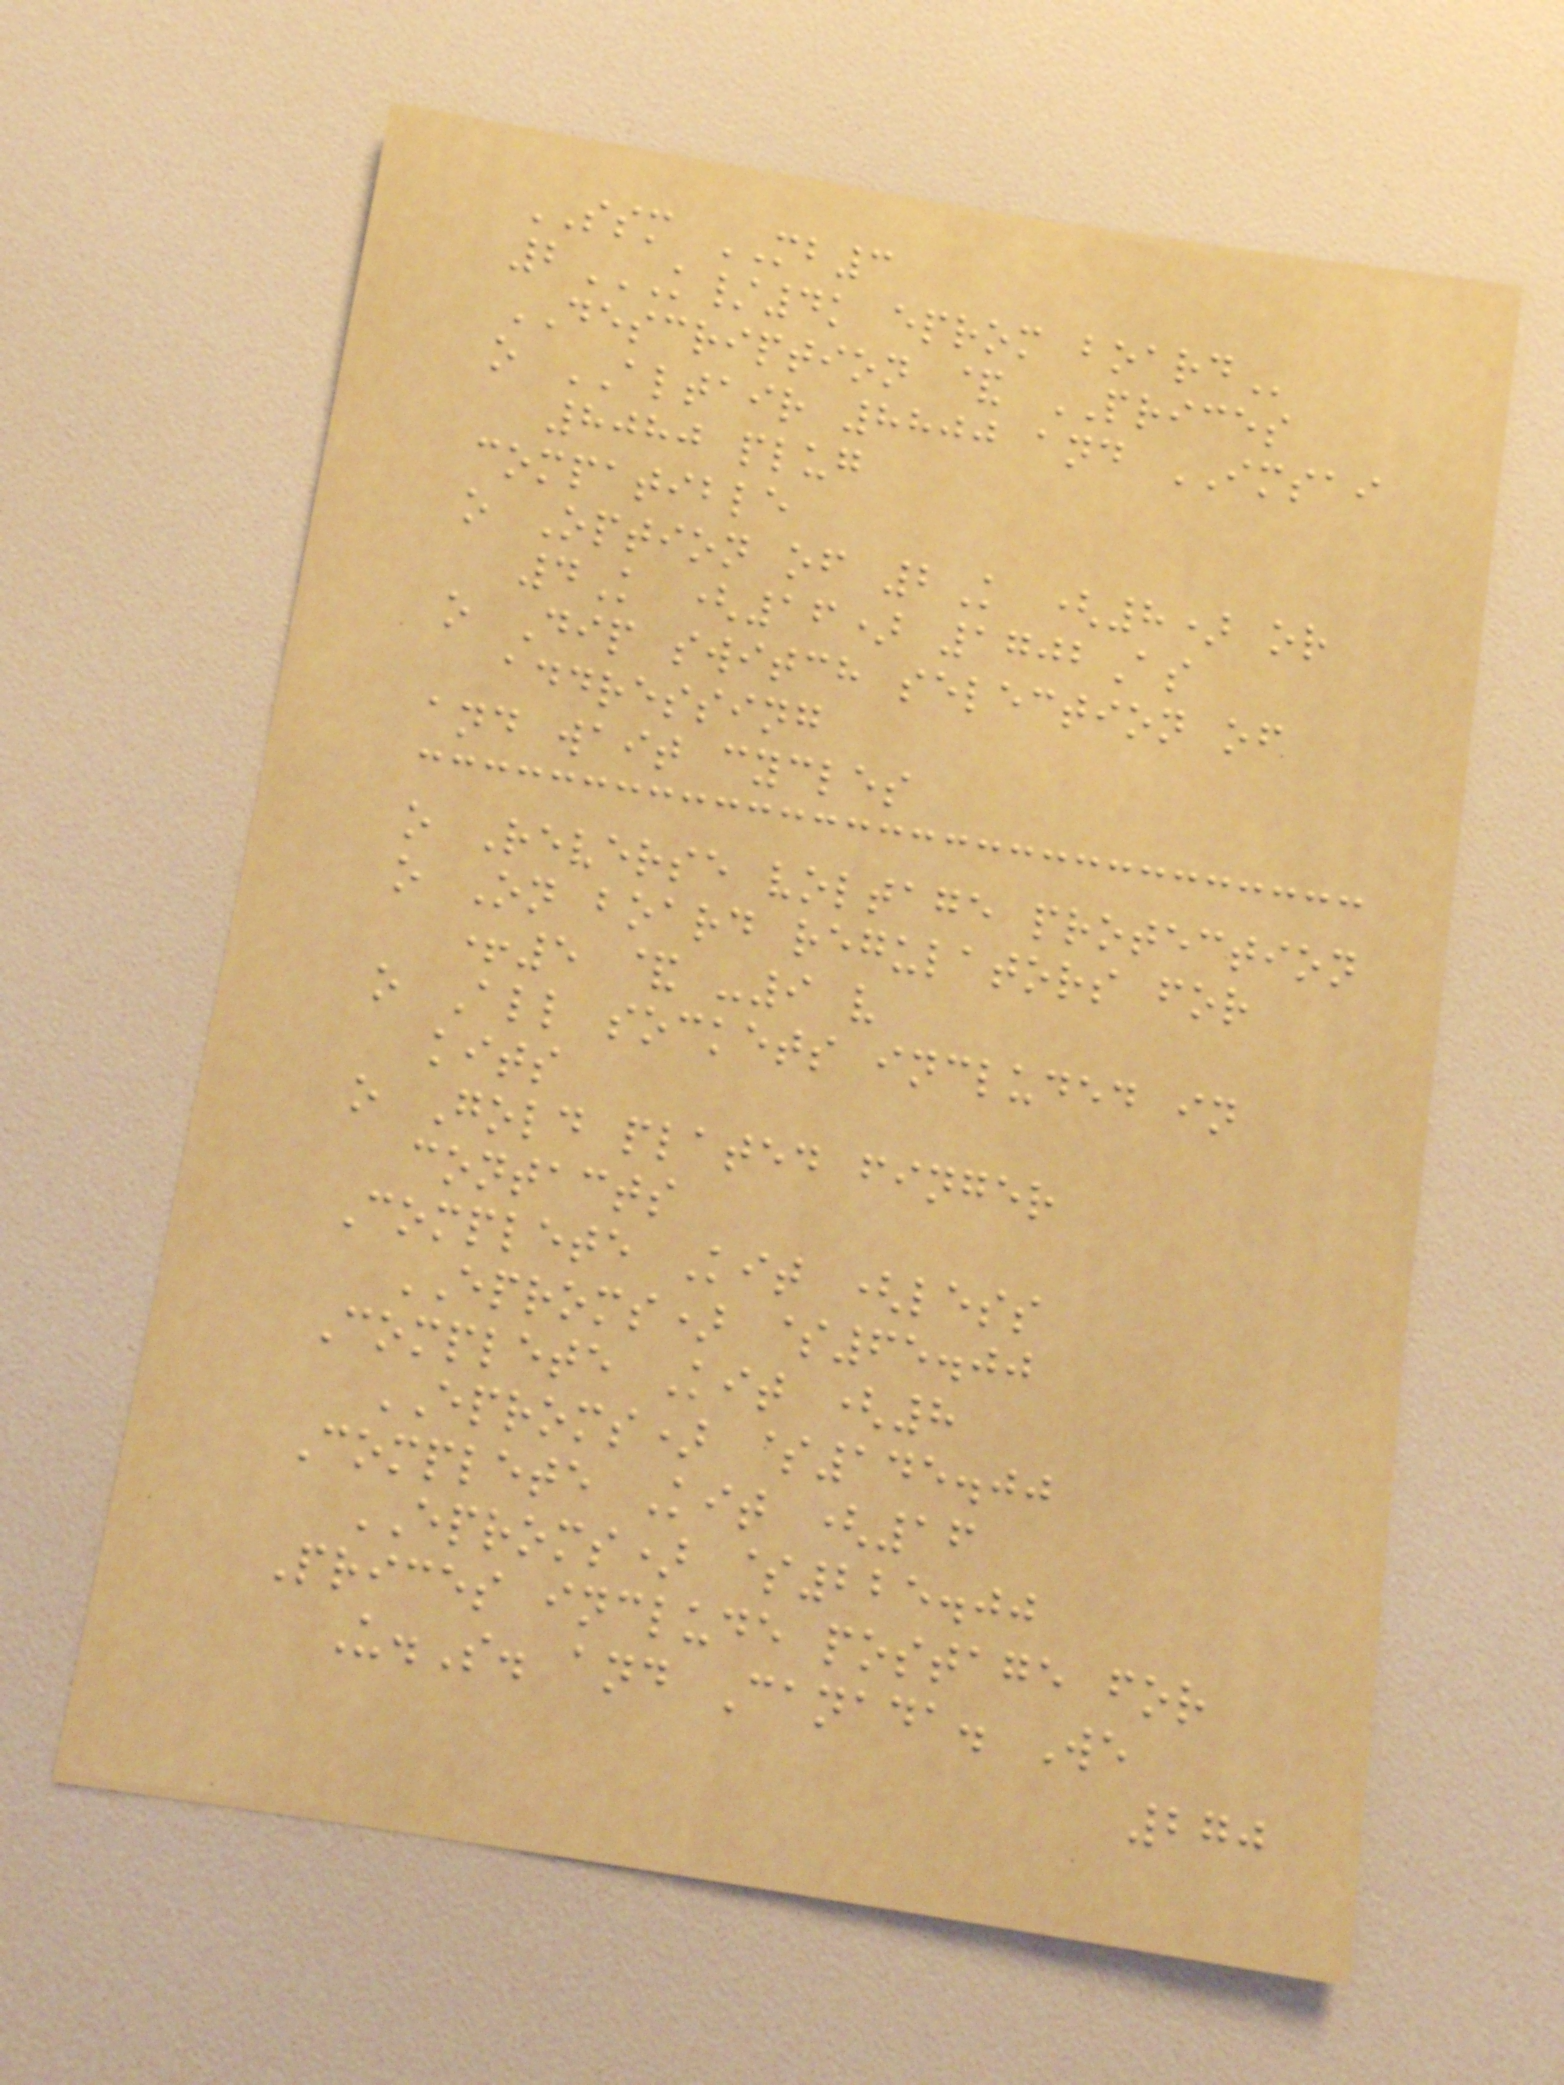SSM MB3
2K/4K EPROM BOARD
DESCRIPTION & PRICES
o ALTAIR 8800 and IMSAI
8080 plug
compatible
o Option of 2K (8) or
4K (16) 1702As
o Dip switch selection of
addressing
and wait cycles
o Reverse voltage protection
o On board regulators for
+5 & -9 v
o All sockets included in
kits
o Gold plated finger
contacts
Complete Kit (less
EPROMS) $65.00
Complete Kit (8
EPROMS) $145.00
Complete Kit (16
EPROMS) $225.00
Prices include postage for
U.S. and Canada. We
270
